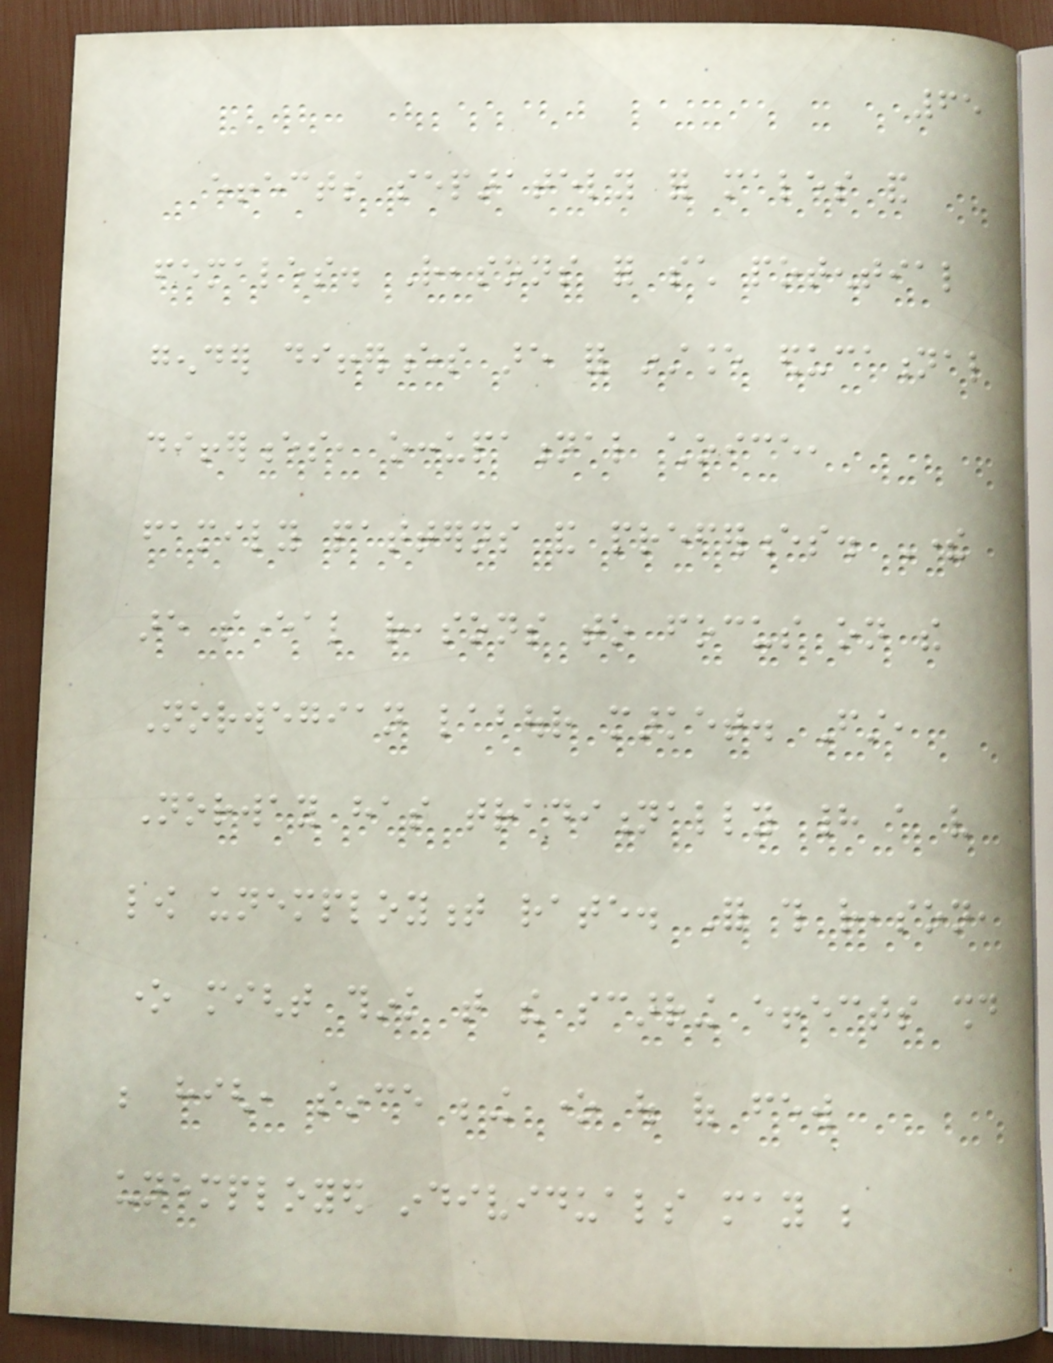65
effects separately for males and
females. Reasons for such potential
gender differences are for instance educational
differences, occupational choice,
family patterns and preferences. There
are several reasons to focus on the
Norwegian labour market. First,
Norway has traditionally had a very
low unemployment rate. For this reason,
one might think that the scarring effects should
be high, since being one out of few
unemployed individuals may be
